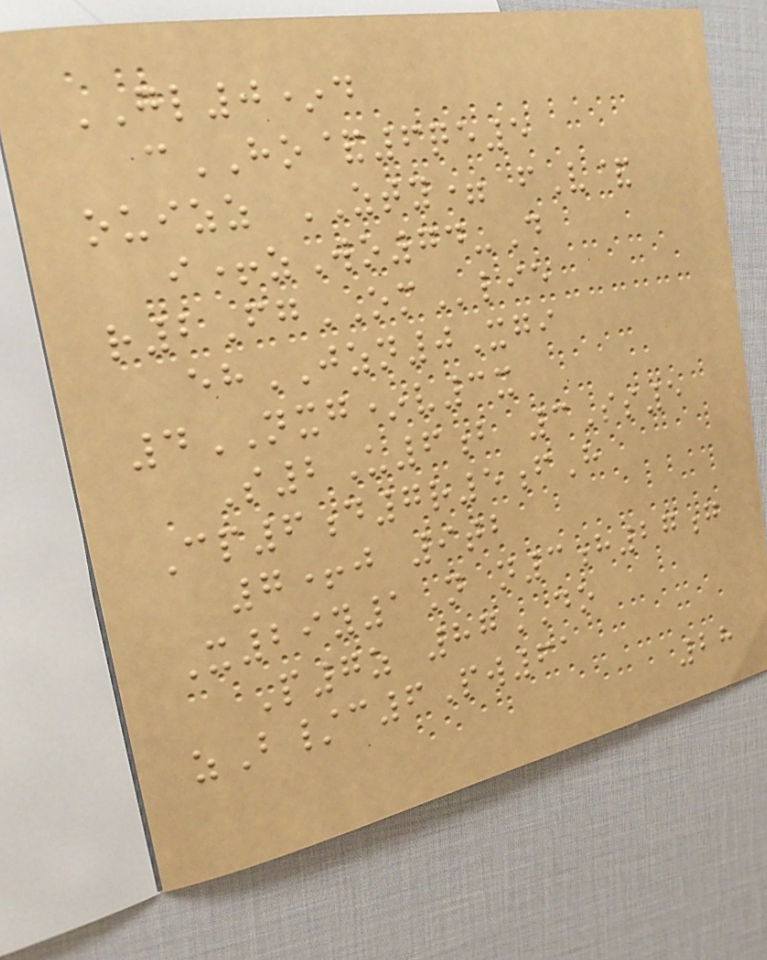GL0*d
cHO&6qe5
ouizz ZTY= fV&
i+zWo74-D
r2FgOMlie
ehJZN0Xgi
4NXG*v3x
S2U6b 3Ss5
Cp6d7r5fH
7+j 9tb
X29y1N n3h27g
P7z 87DO
zB/c6Pw61
28
